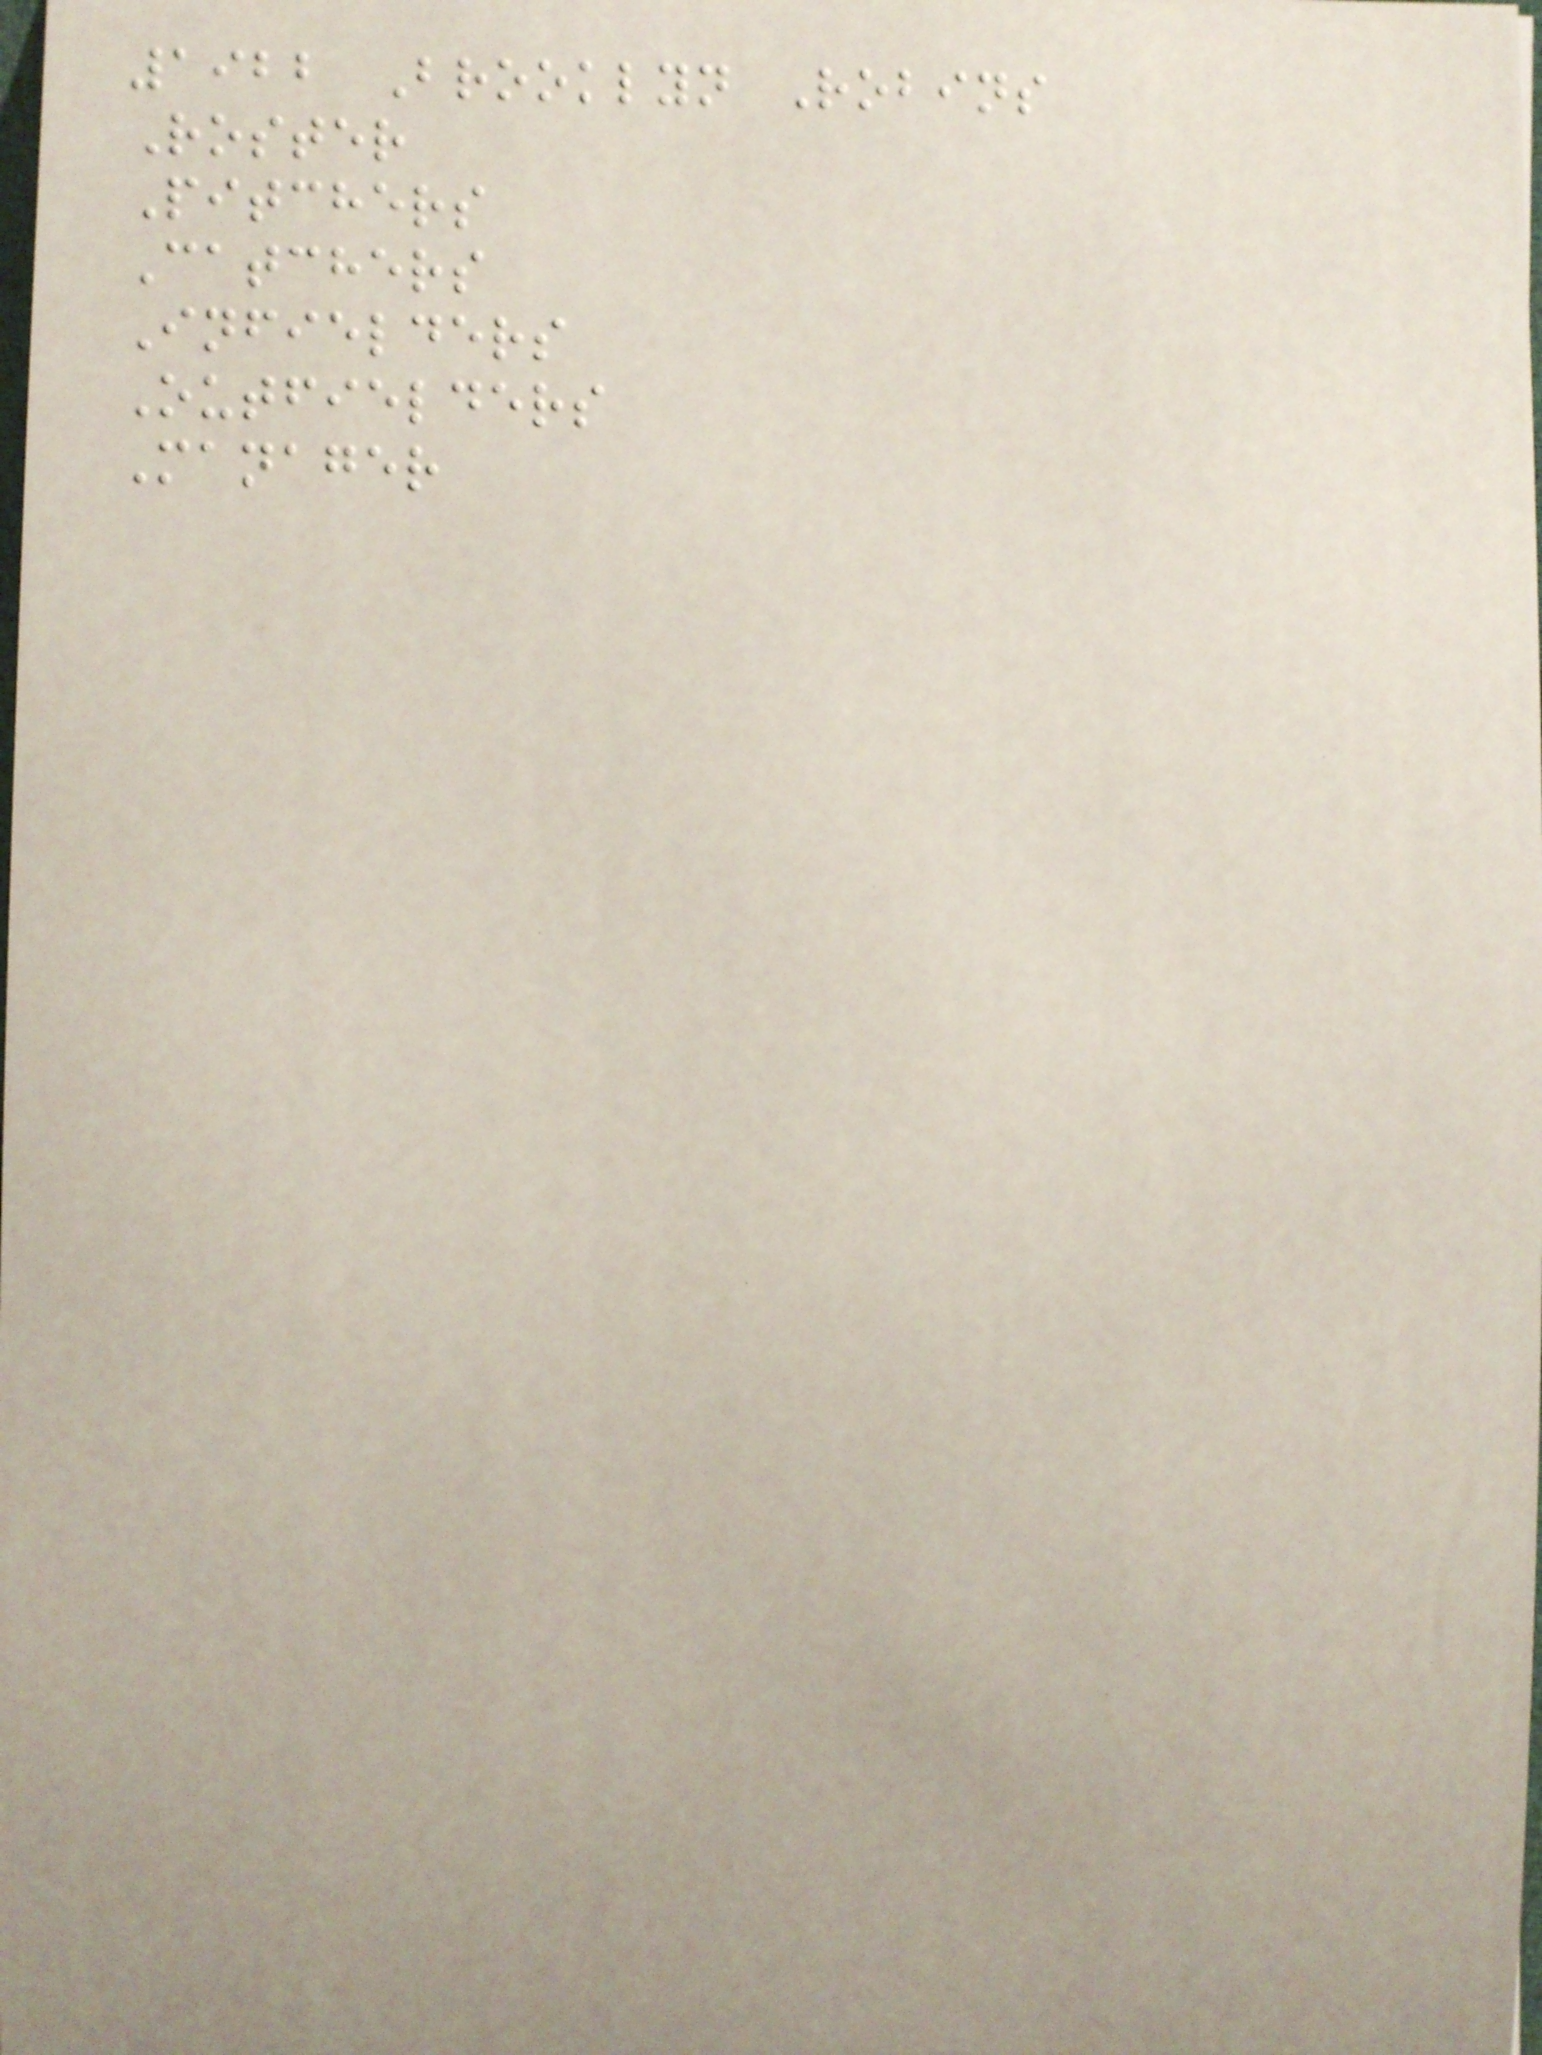1922 Brooklyn Robins
Roster
Pitchers
Catchers
Infielders
Outfielders
Manager
